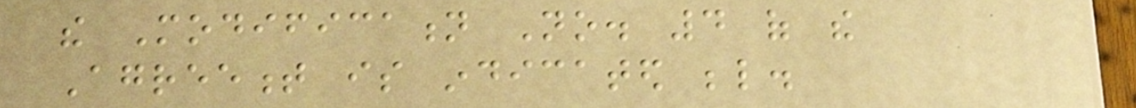the Modification No. 4 of the
Agreement is indicated below.
